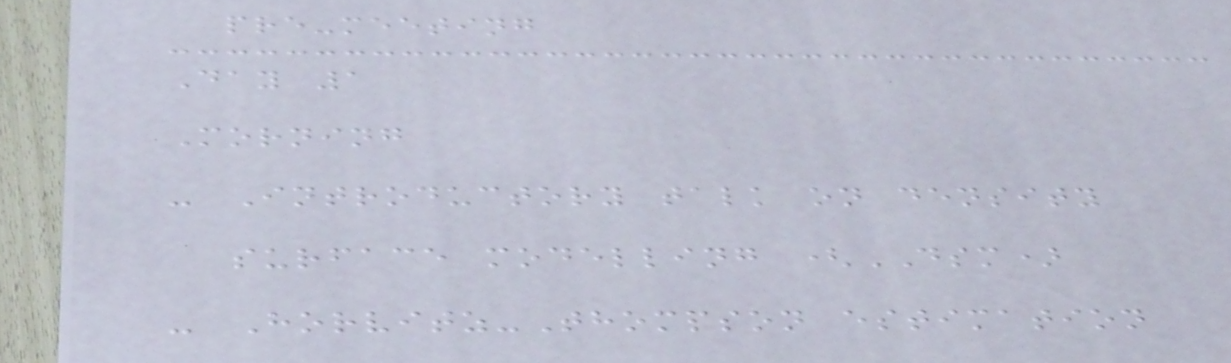pre-meeting
Day 1
Morning
- Introductory talk on density
surface modelling (DSM)
- Horvitz-Thompson estimation
